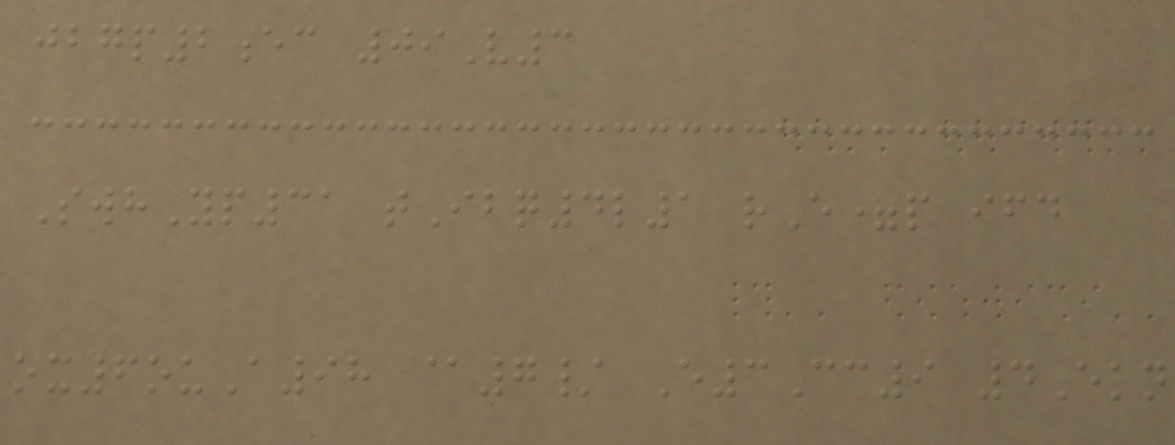jbgp2ec 09V3
SwhYp31 tIbq4l1 rE=p ifd
ox6ouA98 @7/ E3Cc9 4Ekn
